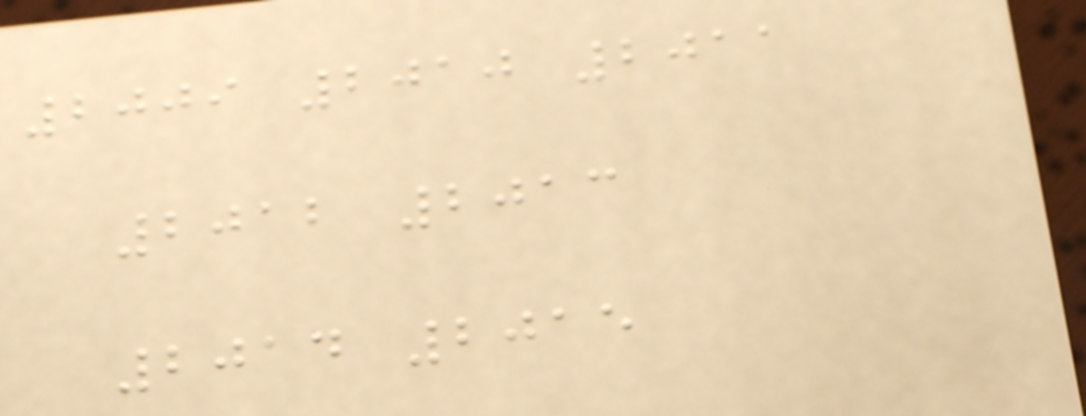2009 2010 2011
2012 2013
2014 2015
